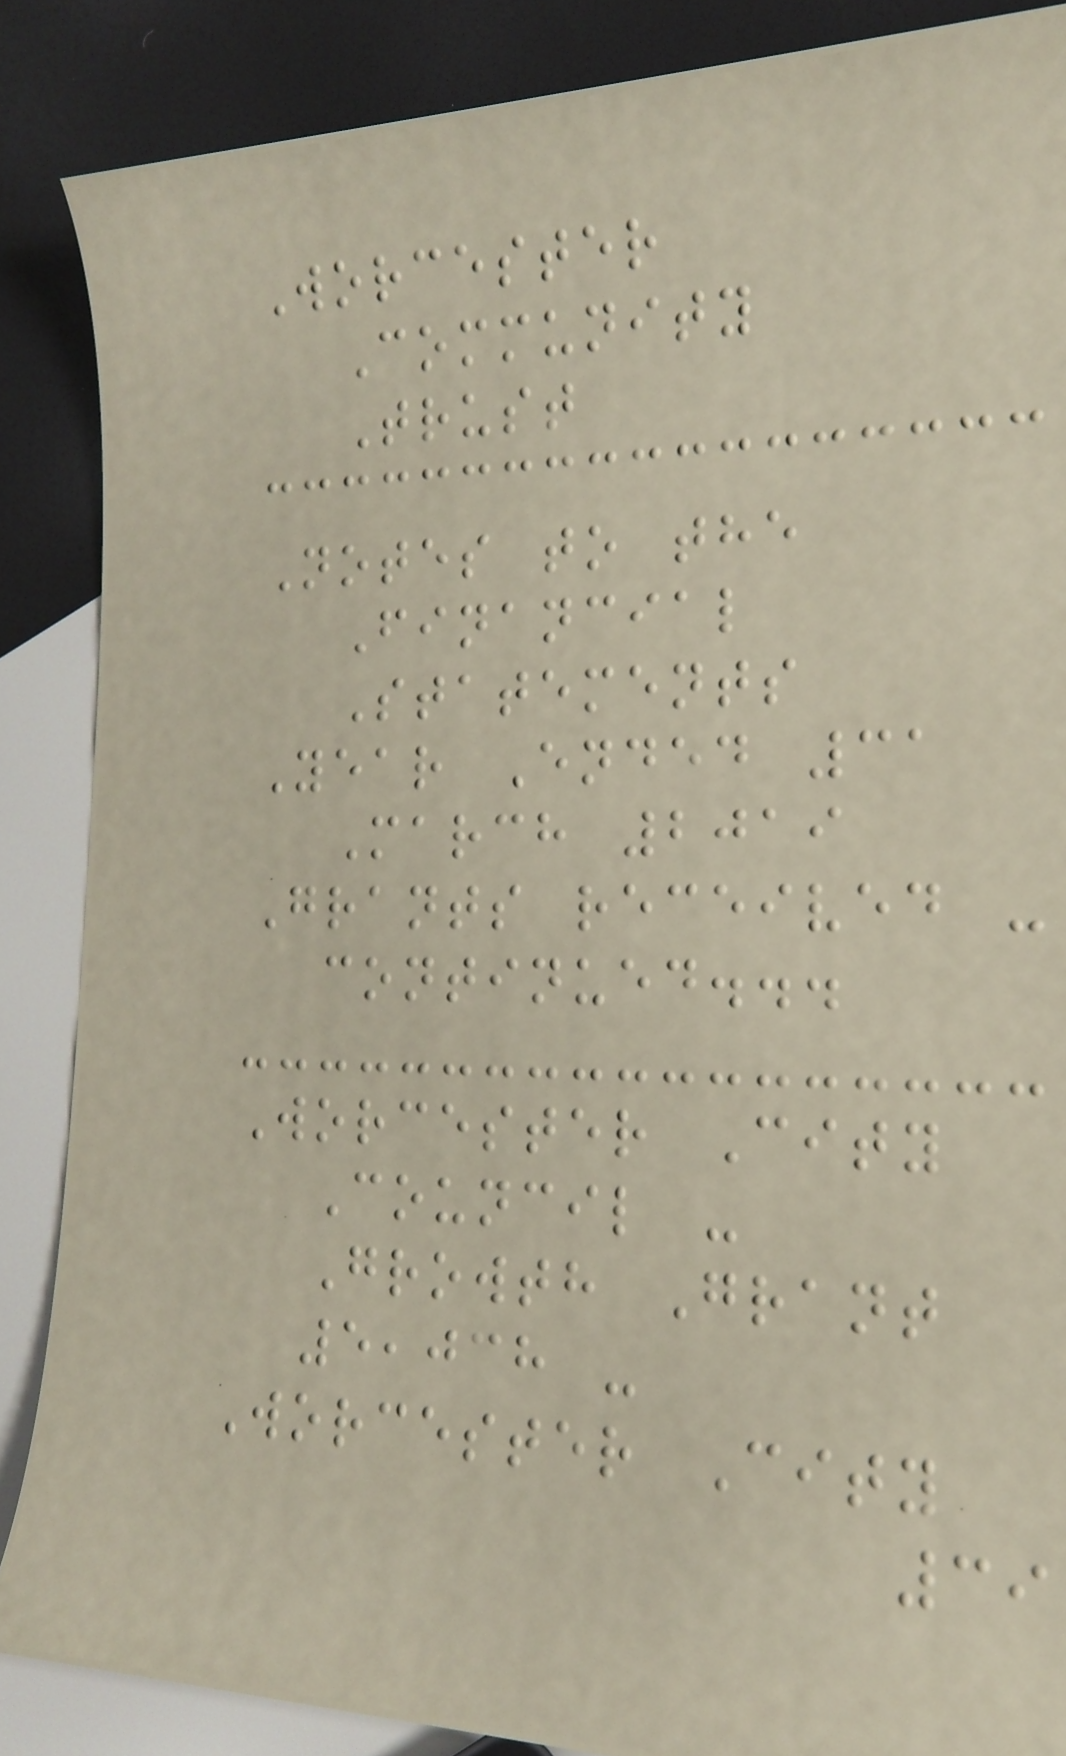Worcester
Community
Trust
Notes to the
Financial
Statements
Year Ended 31
March 2019
Grants received -
continued...
Worcester City
Council -
Growth Grant
5,038 -
Worcester City
39
